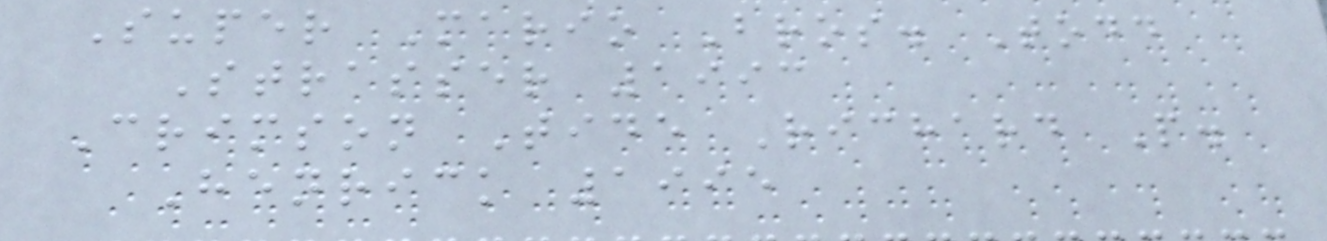Super Mario Bros. Todd
Strasser 1993
Crimson Tide Richard P.
Henrick 1995
